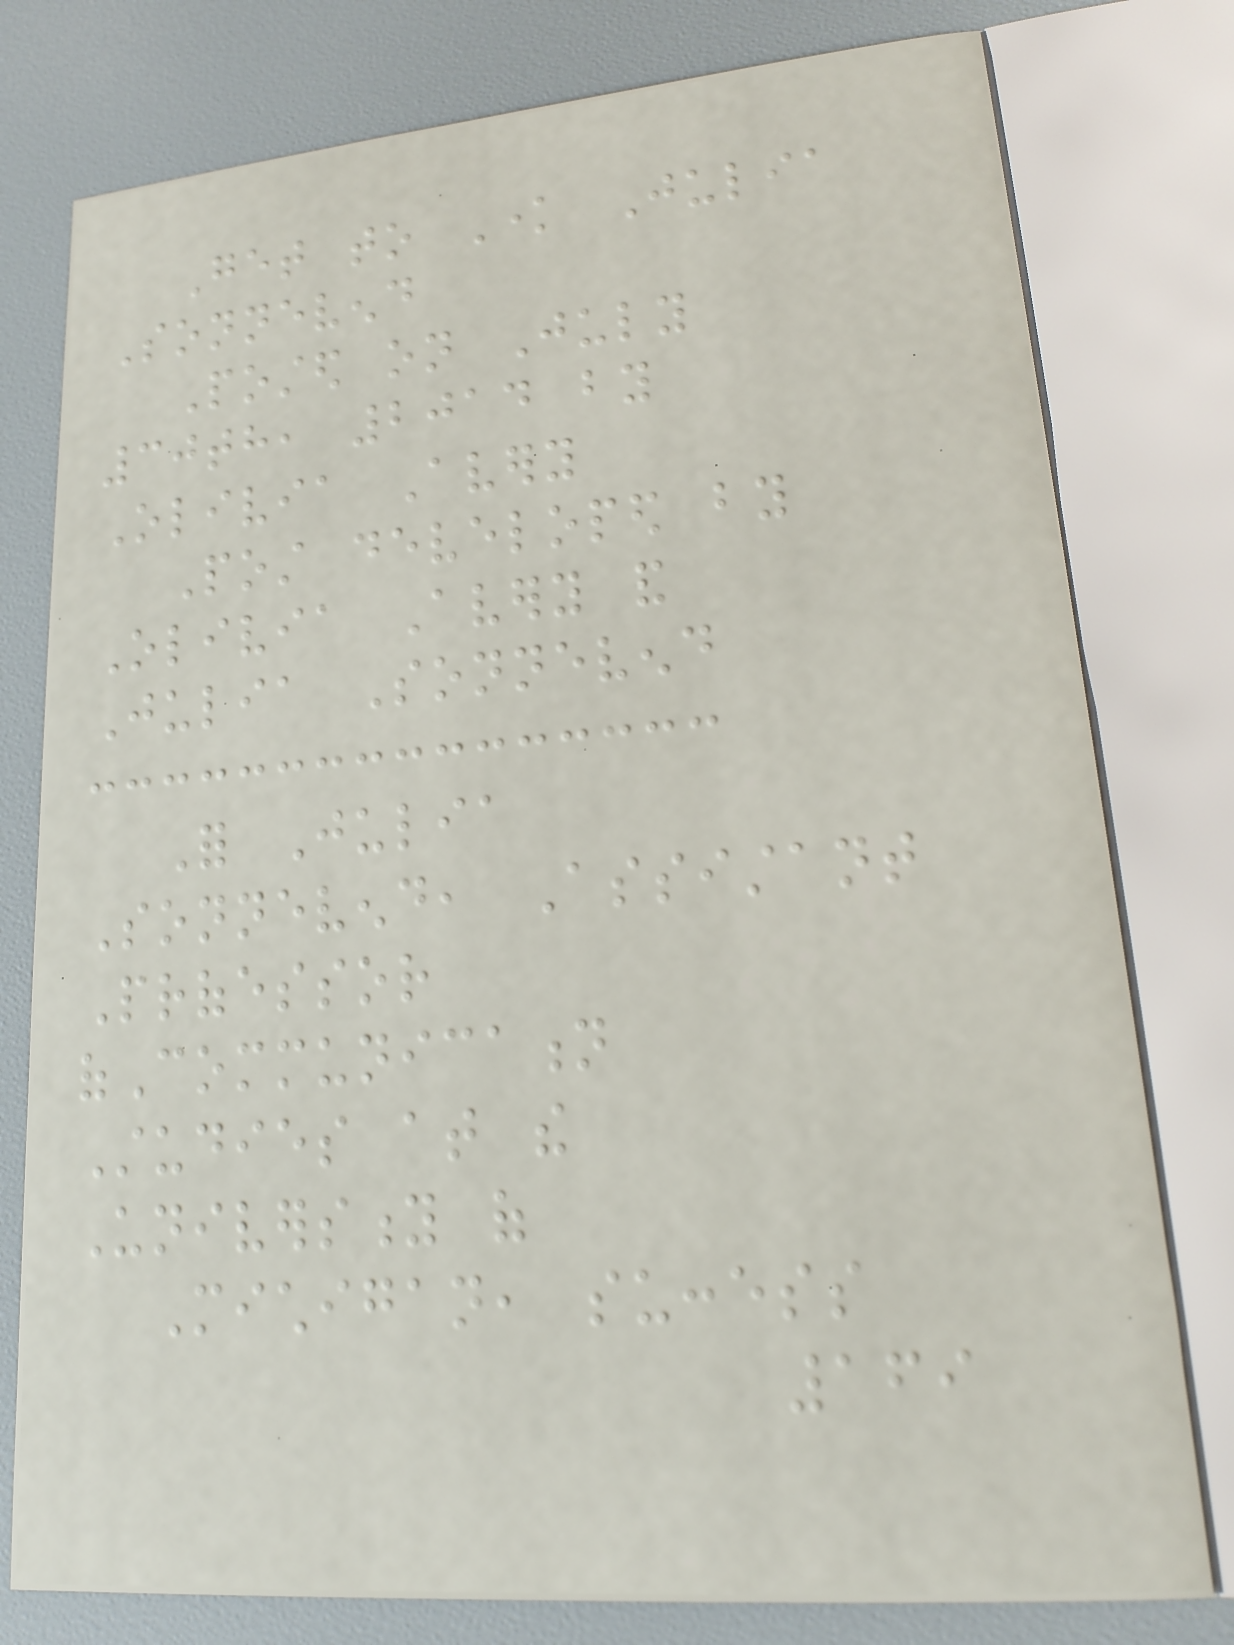Get to Know Julia
Sonnevend
Posted on July
30th, 2014 by
Olivia Avery
Post developed by
Olivia Avery and
Julia Sonnevend
For Julia
Sonnevend, Assistant
Professor
ofCommunication
Studies at the
University of
Michigan, success
169
